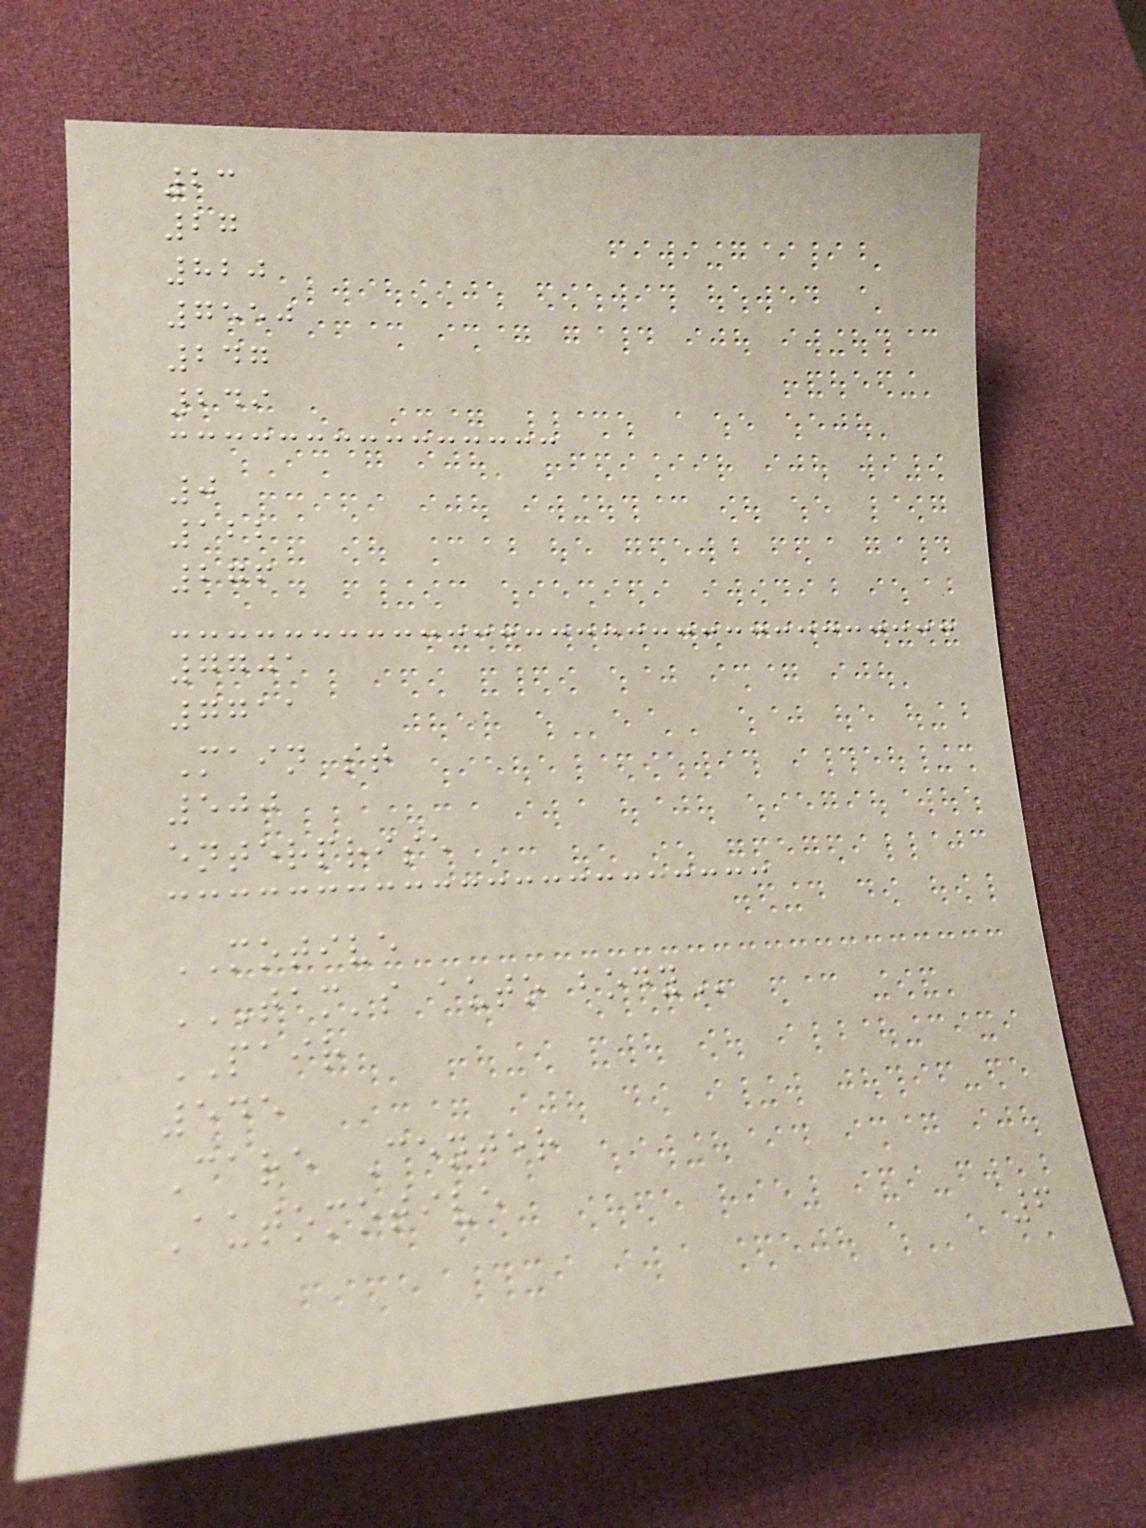23
27
820
7550
247
249
0
122
276
7701
7711
Main st
500
enterprise
MOTIVE
TAM'S AUTO BODY
PAIR
545
Care Center
Automotive
6
